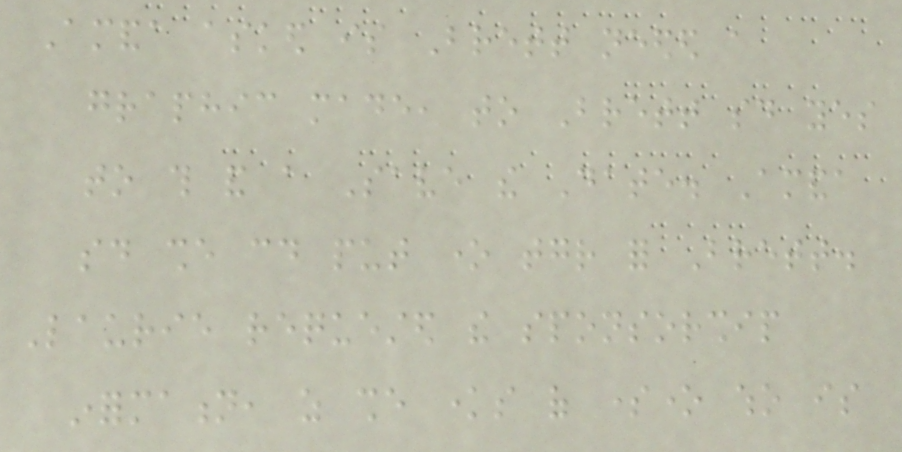Amanda asked is Brett needed a
graphic made, to Brett said yes
to this and a Save the Date. Amanda
said she could put one together for Brett.
Laurie requested the sponsorship
information, as she knows of someone who is
